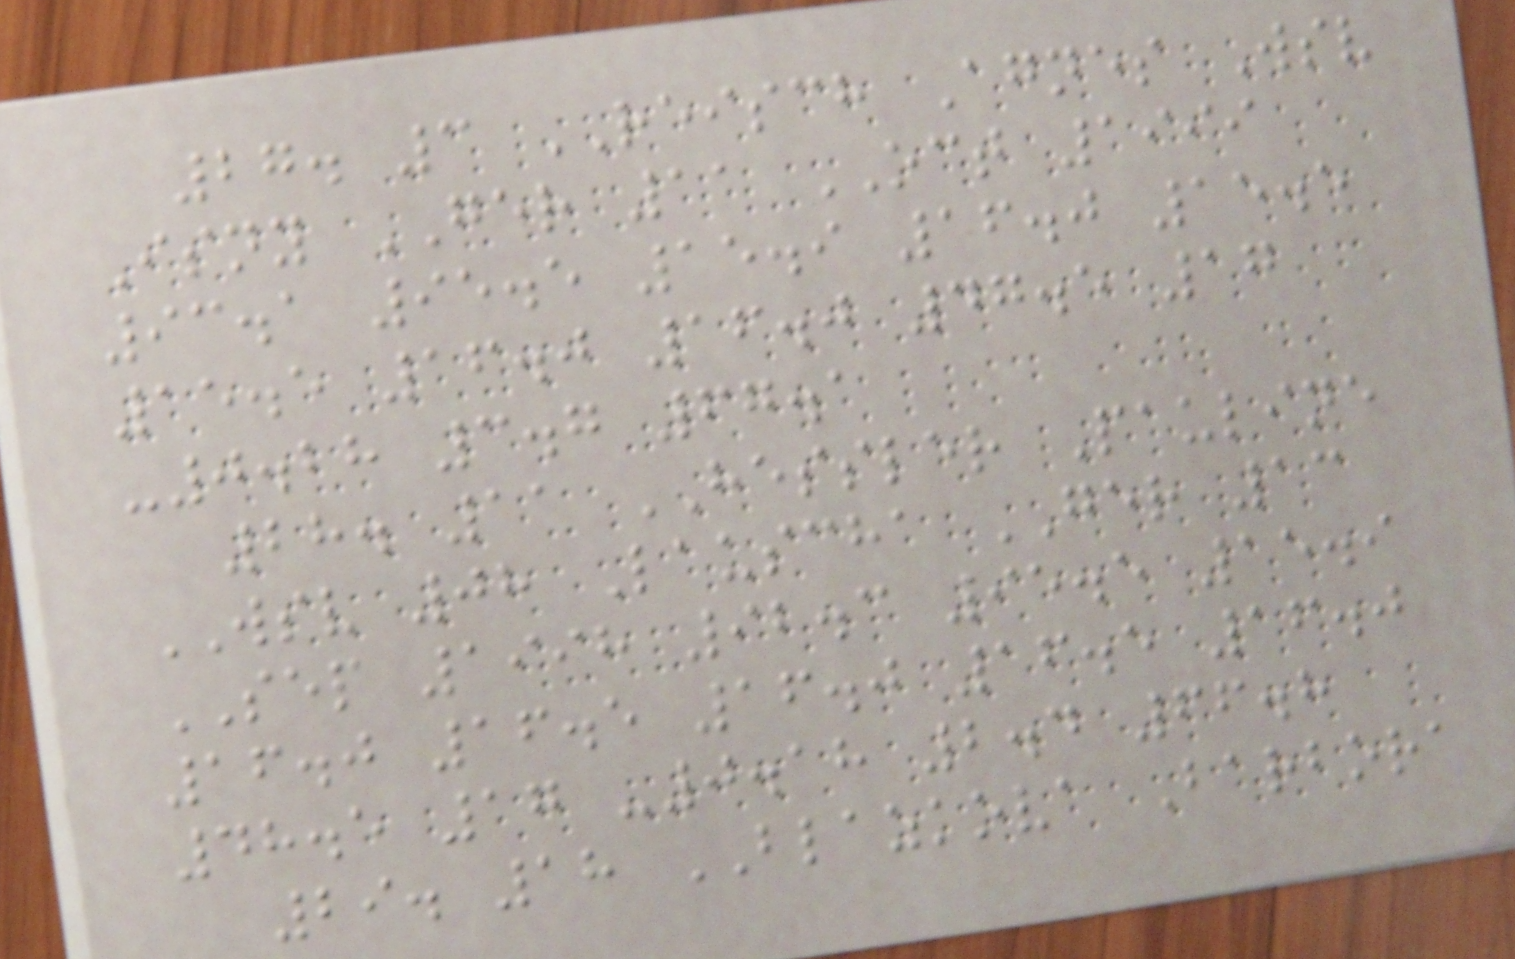27. 3 REISCH Agnes Wsv
Isny GER 11 OCT 1999
93.1 95.5 15.9 16.0 15.5
15.5 16.0 16.0 47.5 17
-0.28 3.7 67.1
28. 11 HESSLER Pauline
WSV 08 Lauscha GER 13
SEP 1998 92.3 95.5 15.9
16.0 16.5 16.0 16.5 16.0
48.5 17 -0.18 2.4 66.8
29. 18 BLAZKOVA Barbora
